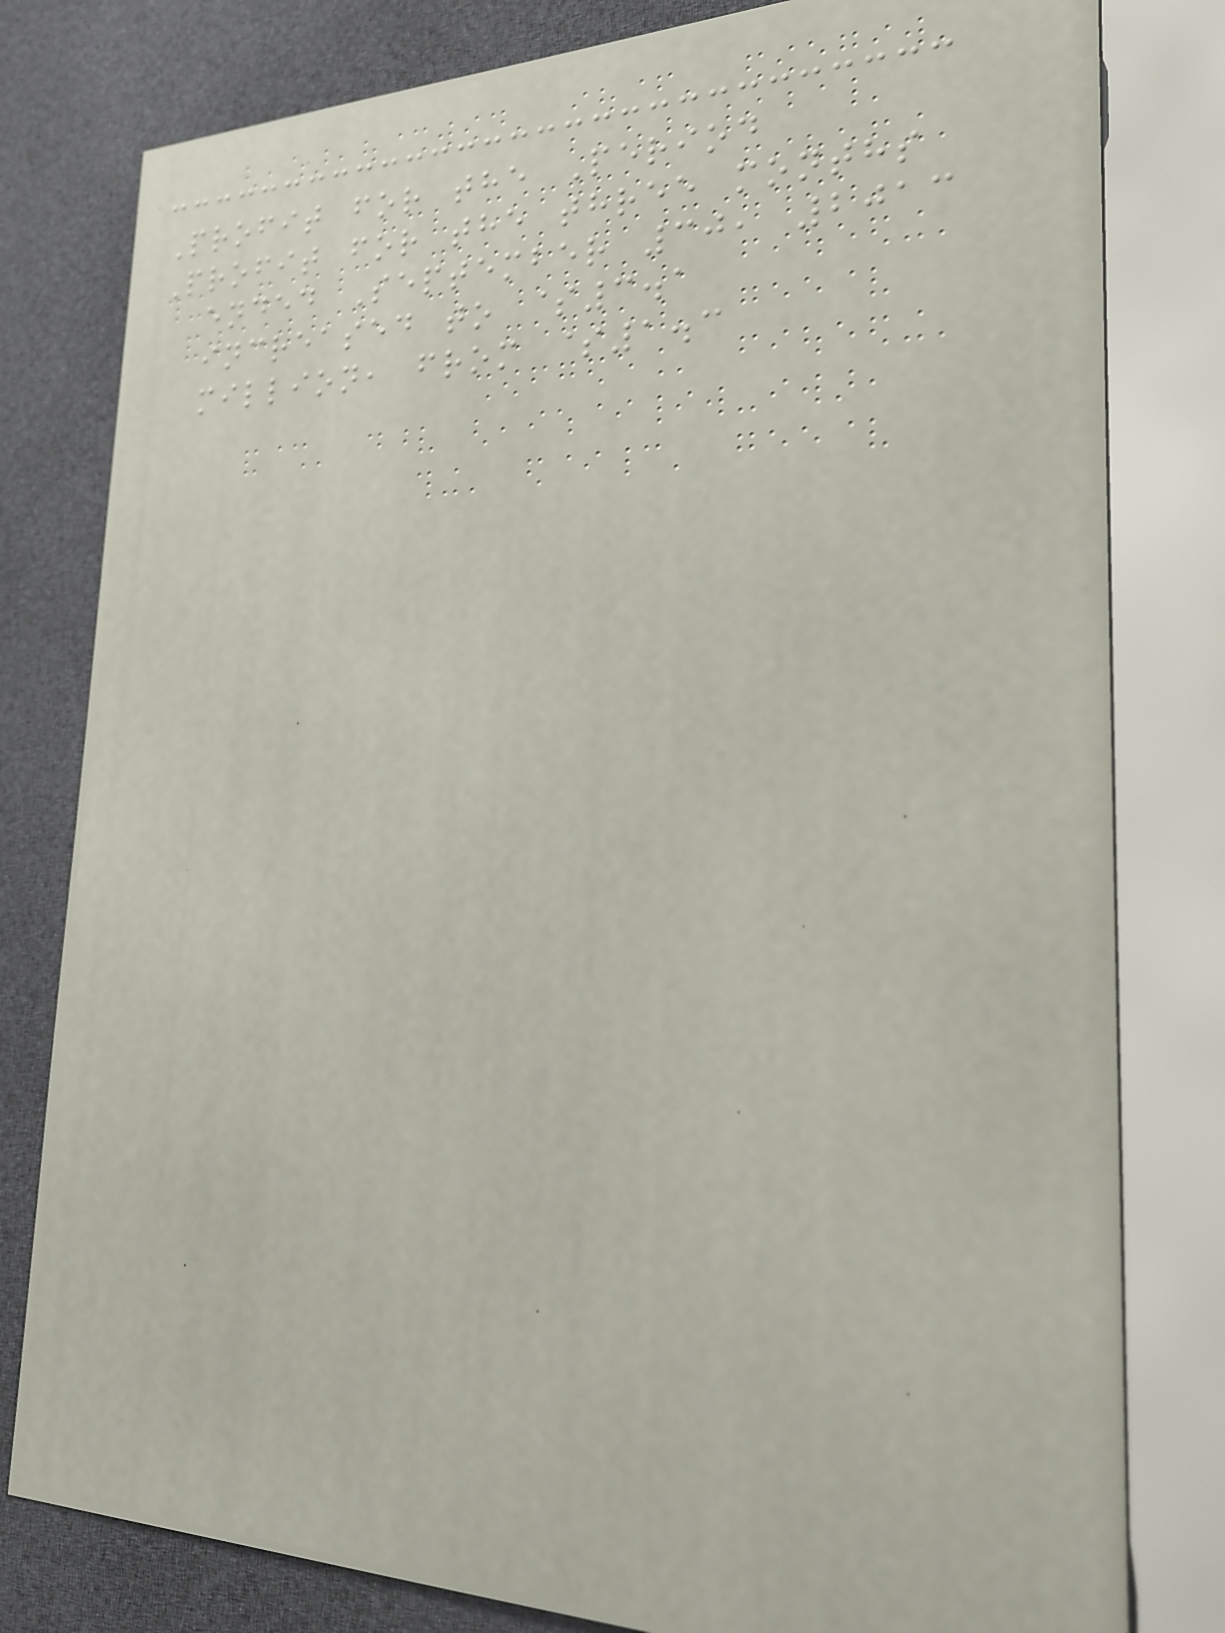Profit for the Period
Profit for the three months
ended September 30, 2013
increased to $3.1
million, from $1.3
